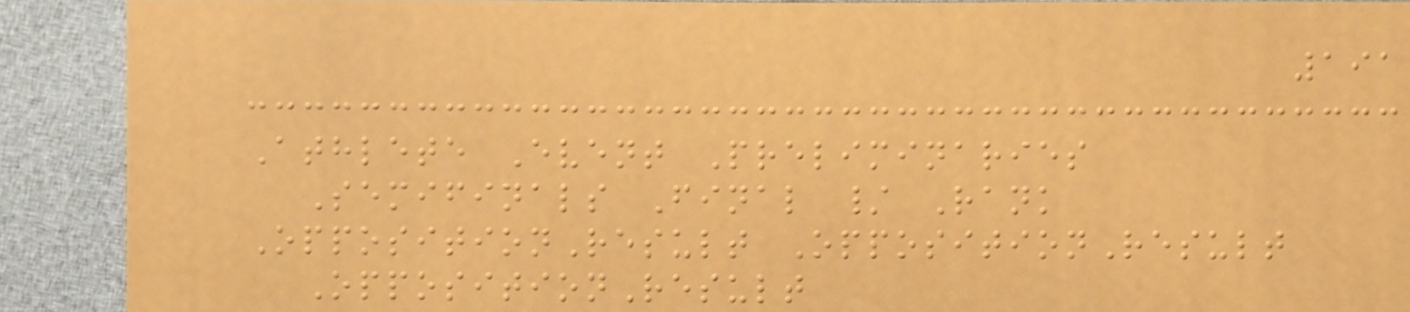191
Athlete Event Preliminaries
Semifinals Final / Rank
OppositionResult OppositionResult
OppositionResult
